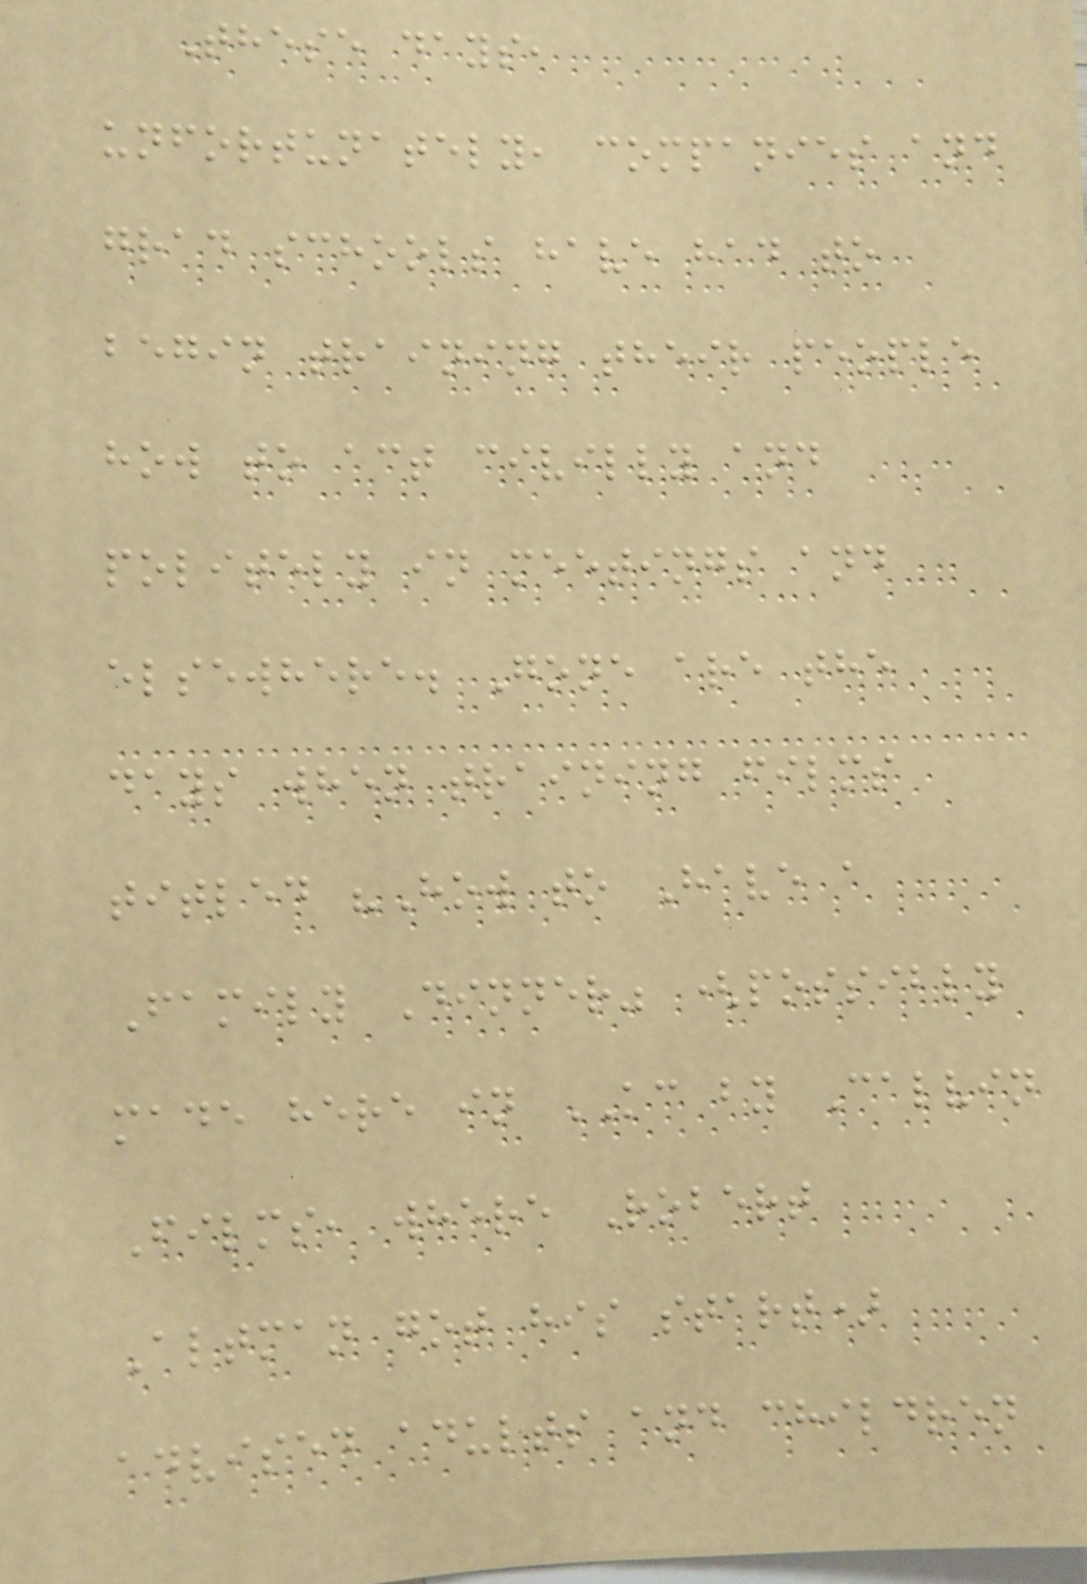These days,
unfortunately, companies and
grad schools have had to
begin training their people
how to act civilly and
politely in meetings and
elsewhere. Gone are the
days when training films
titled "How to Have a
Family Dinner" (possibly
made here in KC by Calvin
Films, where Robert
Altman got his start)
advised adults and children
